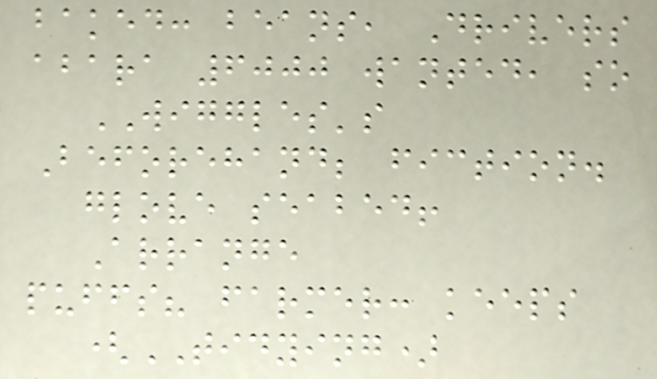baked: beans, Drivers
abara 6000 wanted, so
WIGGLES's
Beforehand; fiction.
glove seabed!
Arrange
puffs? farmer: keeps
(TIDYING)
